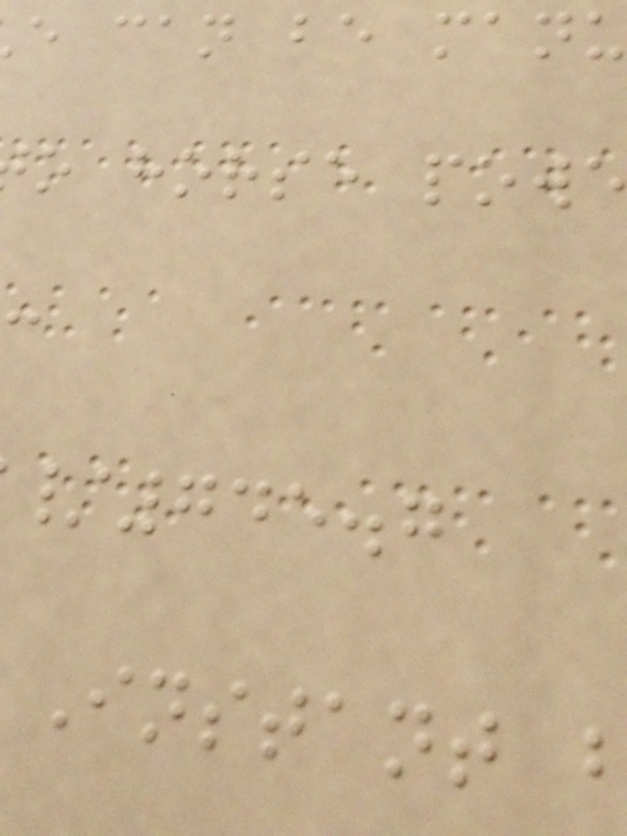e can be manu
o horse pow
/745.7
Instant
